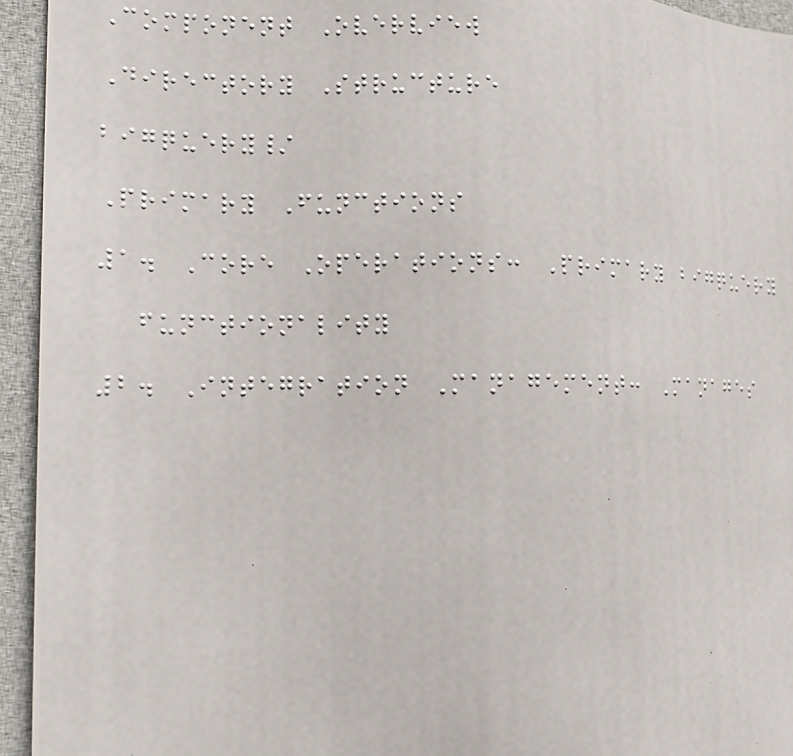Component Overview
Directory Structure
bigquery/
Primary Functions
1. Core Operations: Primary bigquery
functionality
2. Integration Management: Manages
